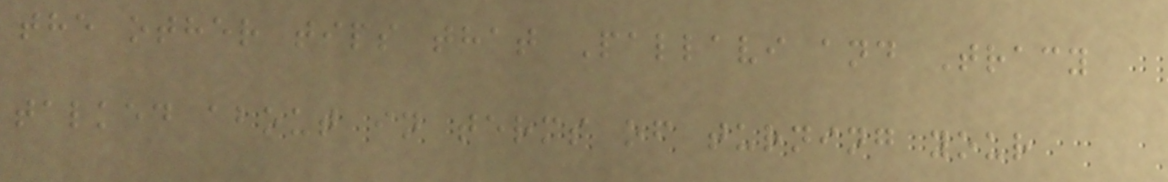the other tips that Pallavi and Tracy
talked about in terms of turning your
